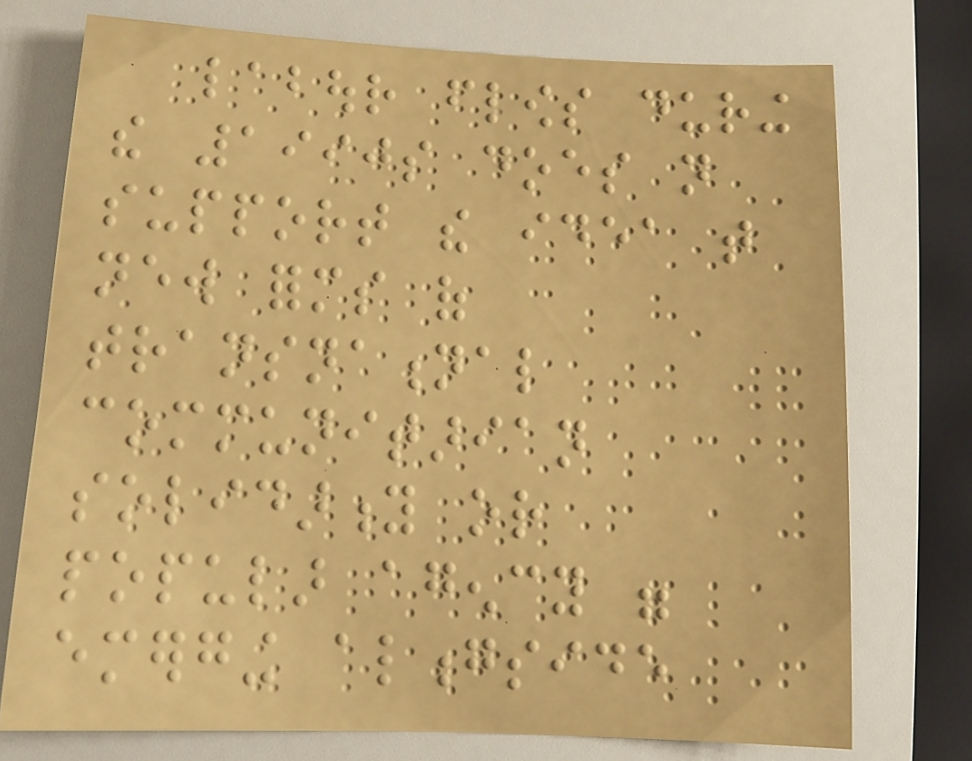labour flows during
the 1990s does not
support the idea that
new forms of
transnational
communitarian
solidarity or
popular agency were
emerging alongside
